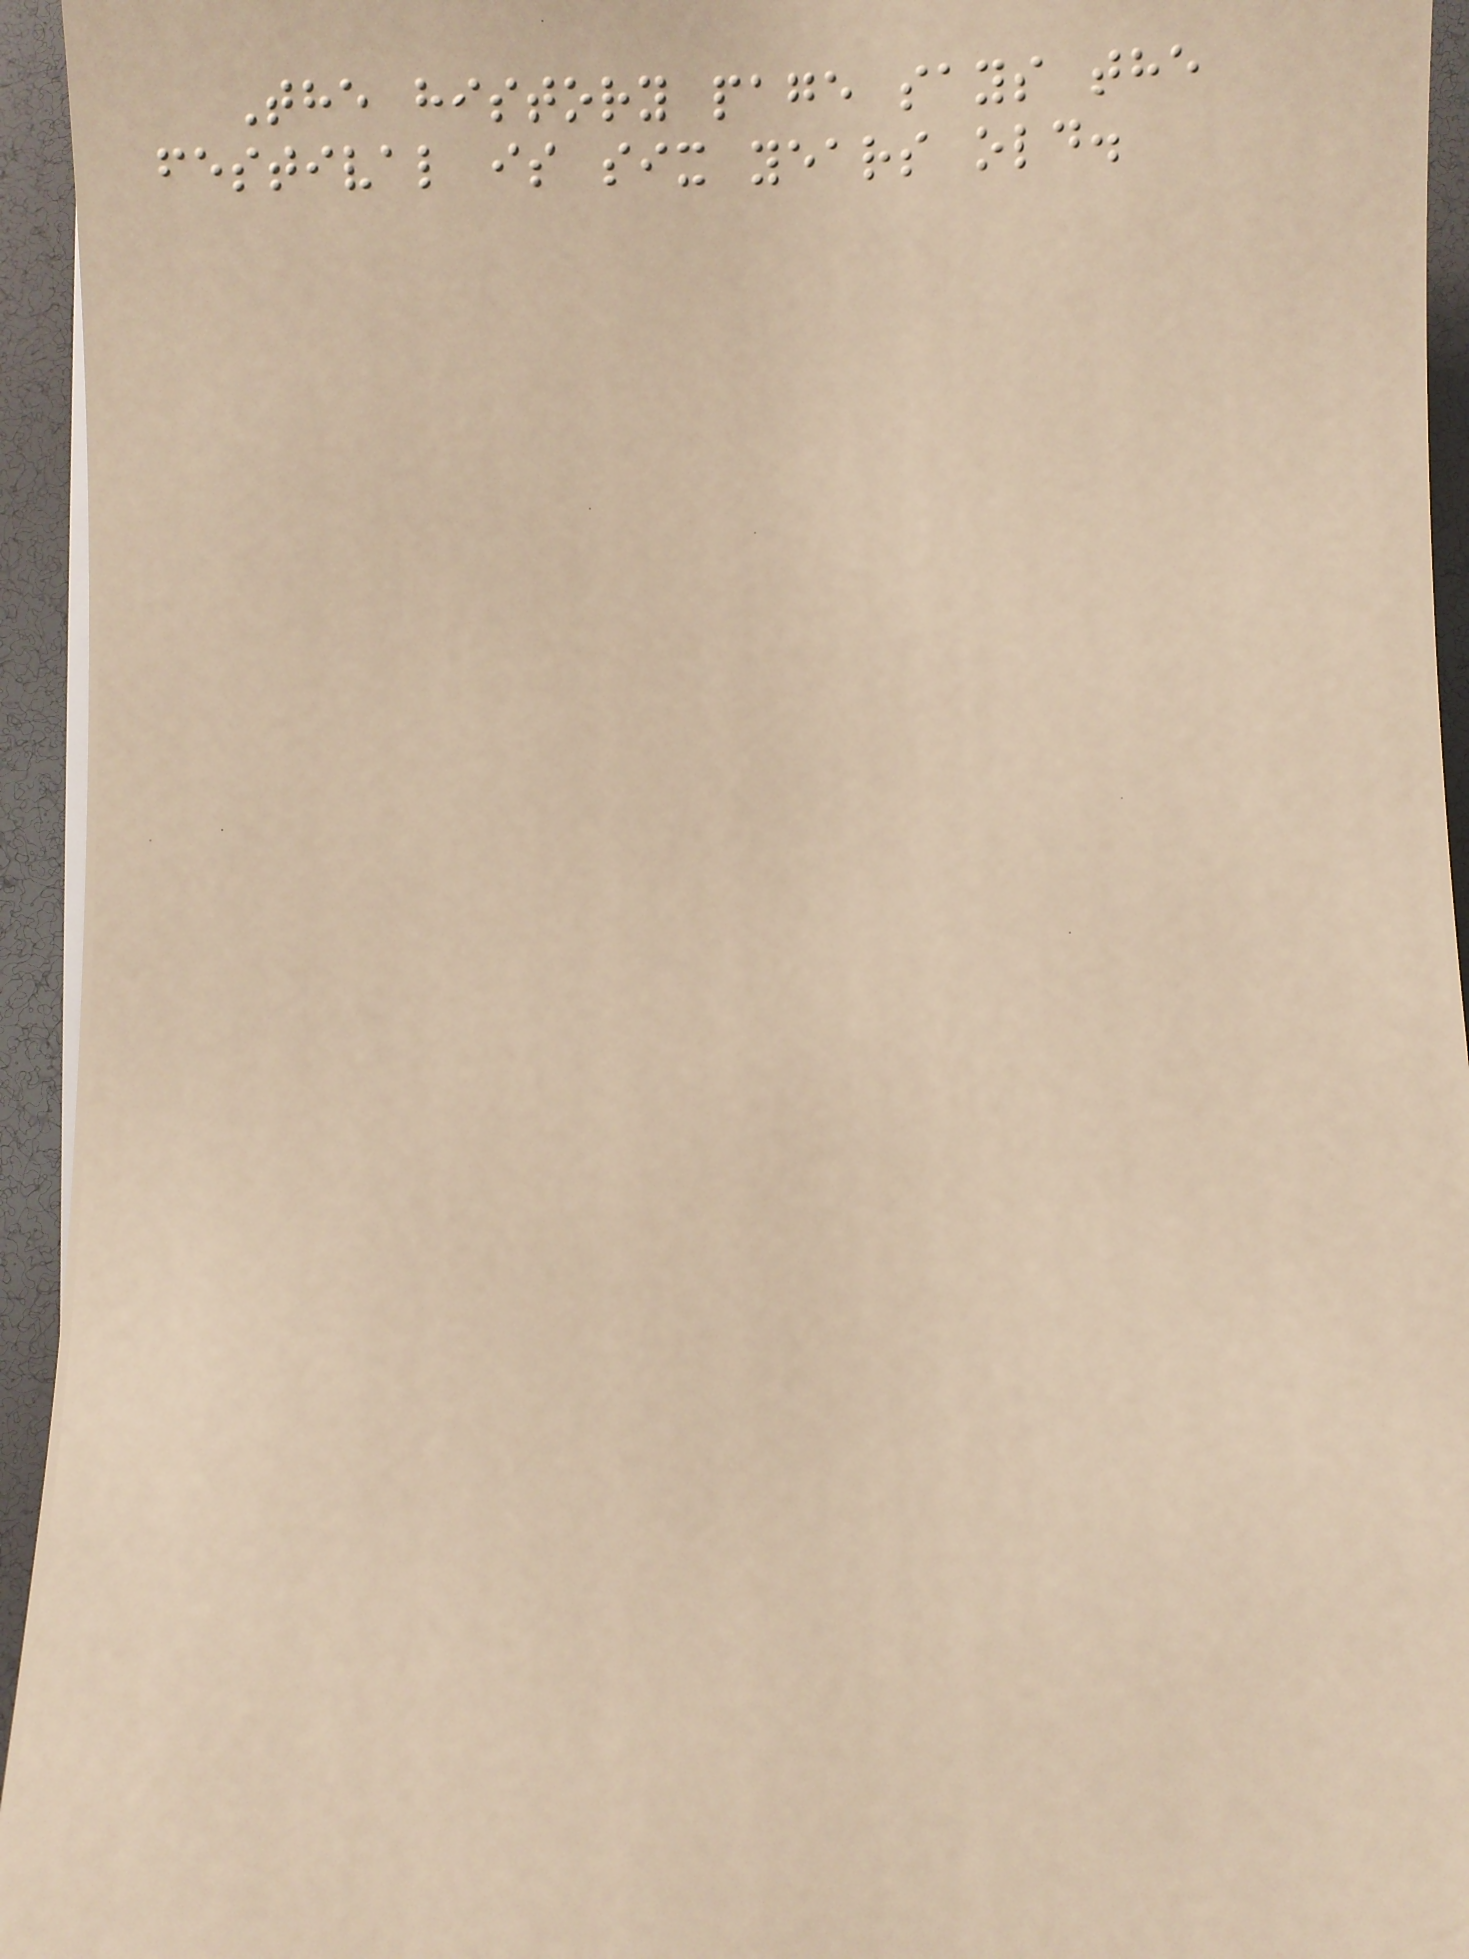The history page says the
festival is six years old.
